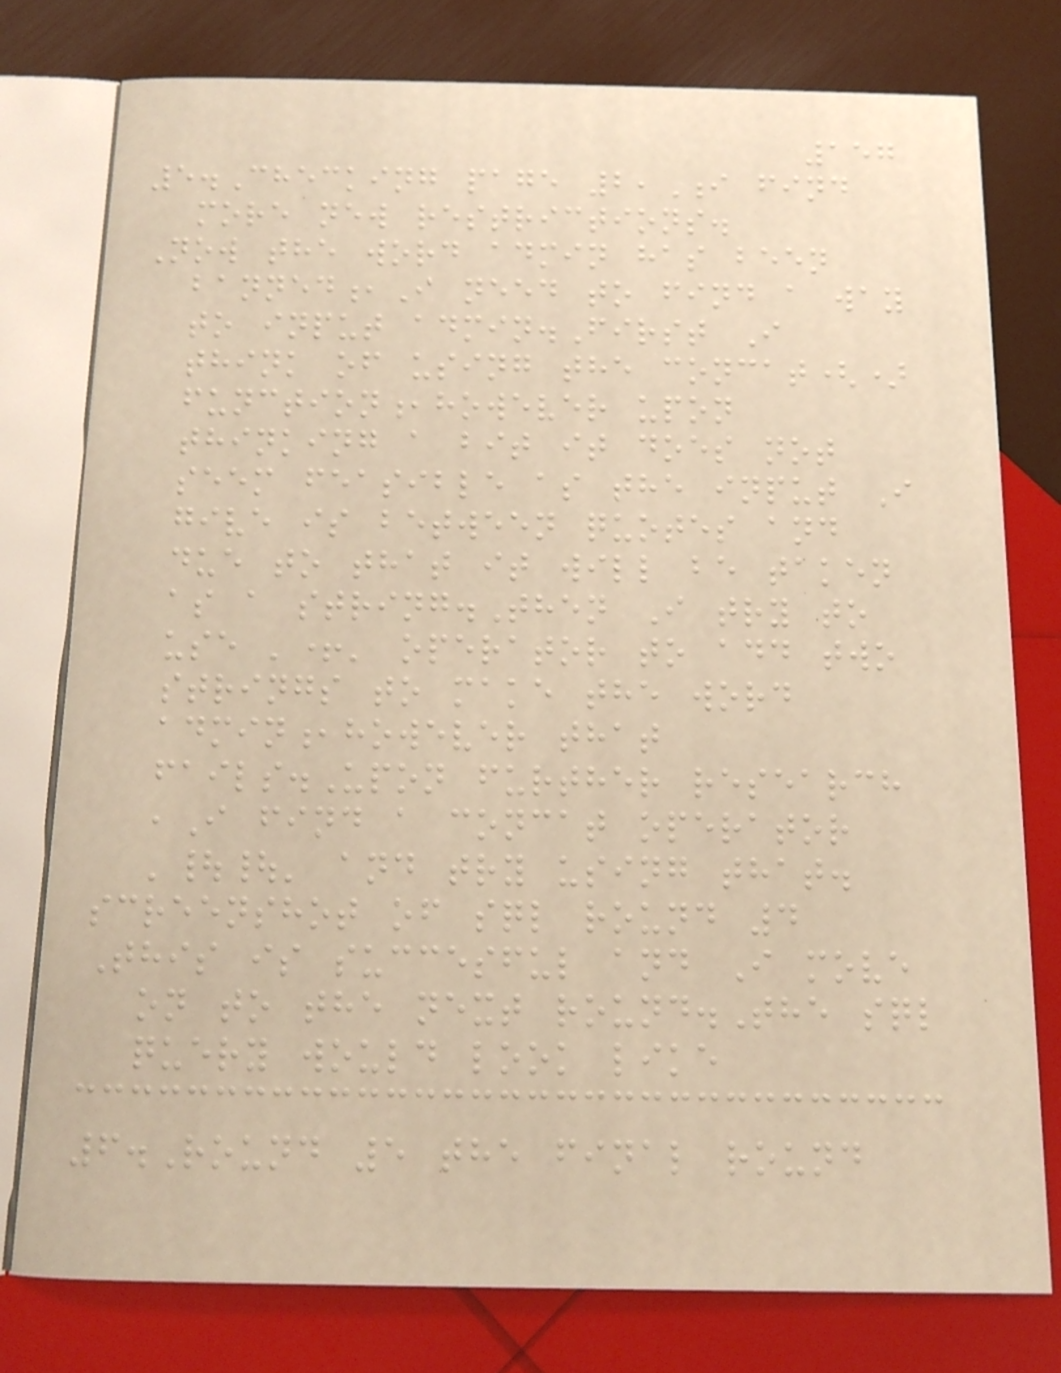157
5.Checking page 2,I find
more new restrictions.
Now the word admin has been
banned,I need to find a way
to input admin.First I
think of using the concat()
function,however upon
thinking a bit it does not
seem feasible as the input I
give is between quotes and
due to that it will be taken
as a string.Then I try to
use '+' operator to add two
strings to make the word
admin,however that
fails.Upon further research
,I find a concat operator
'||' and try using that.
screenshot of sql round 4
This is succesful and I move
on to the next round.The sql
query would look like
6.Round 5 the final round
